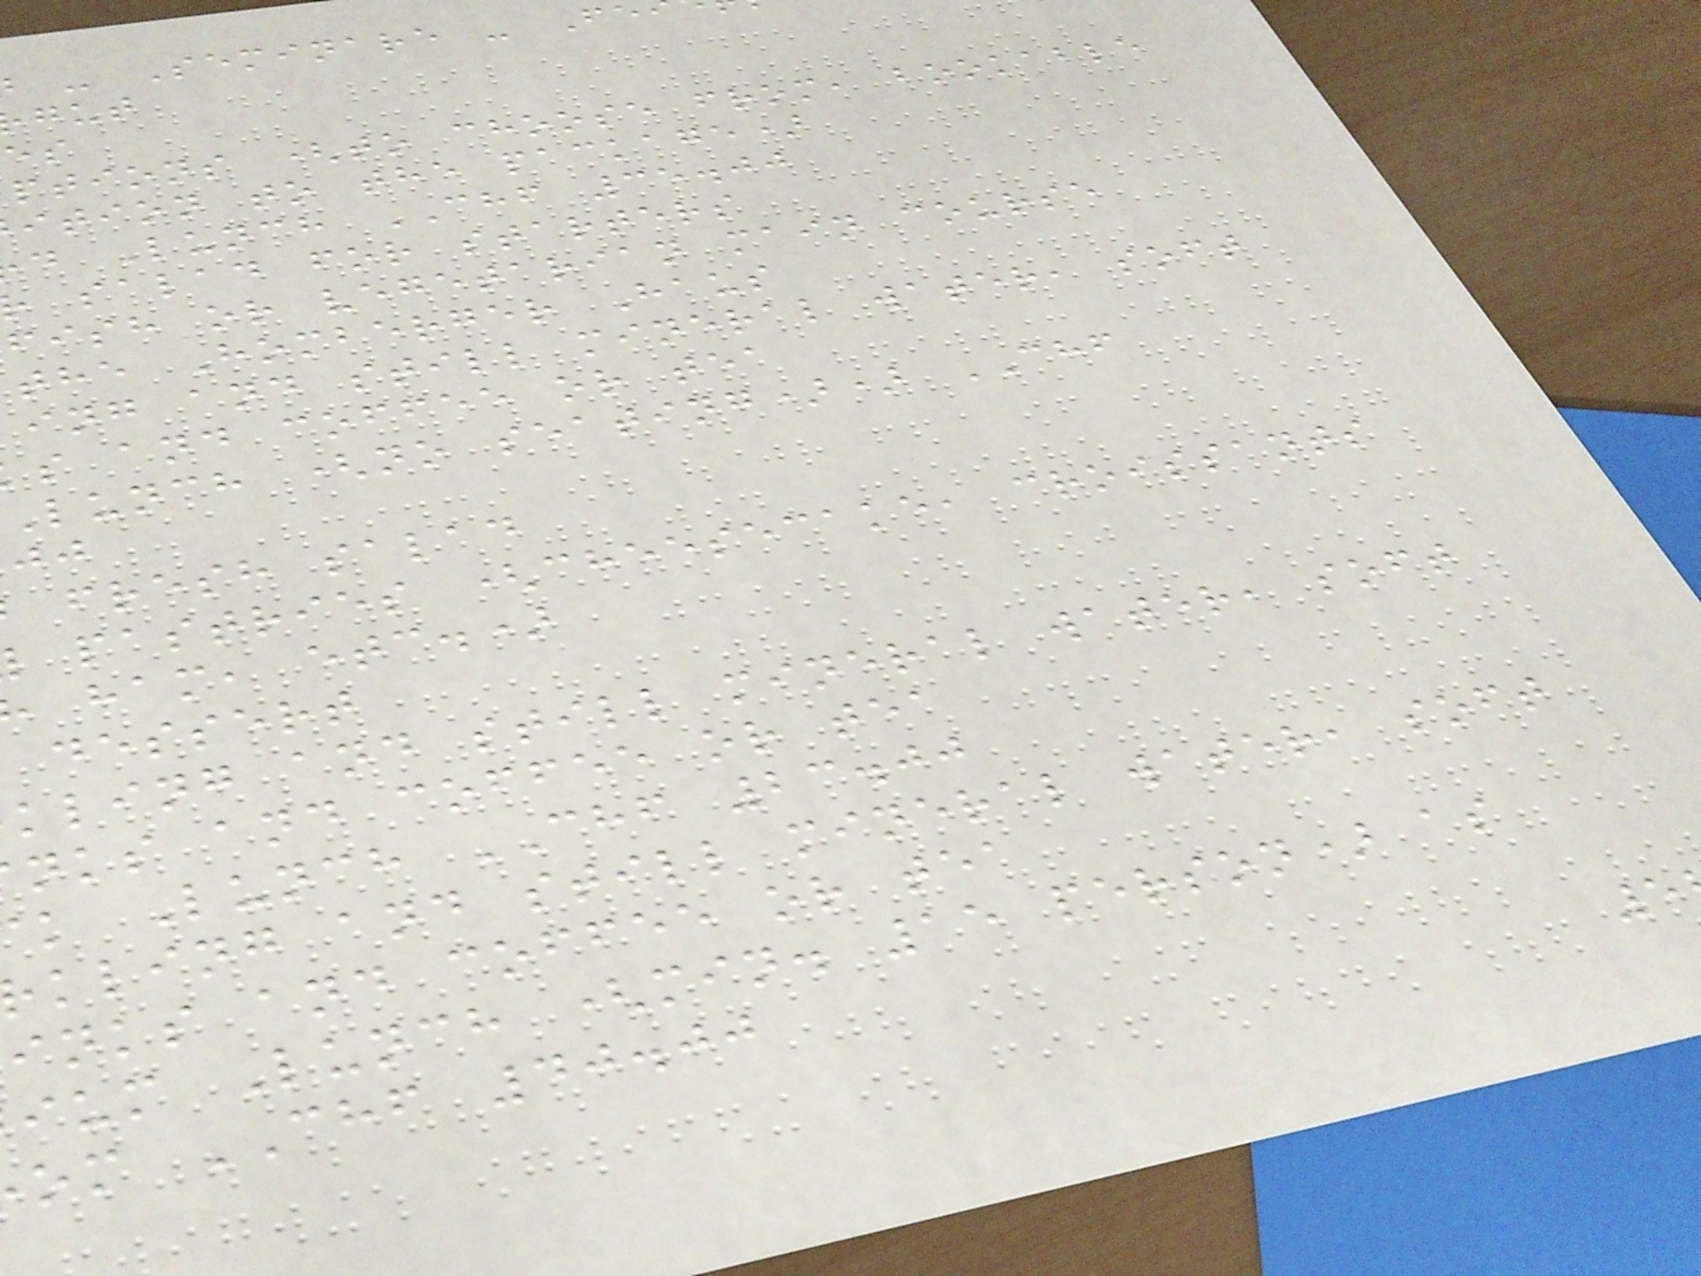- Seminare - Fe
ptions (to choose from, bookable
ition to the package)
d Lunch CHF 35.00
salad for starters
fish or vegetarian main course
the Homberger Haus
ing and still mineral water, soft
s and coffee or tea
Lunch (no seating)) CHF
fresh salad
pastries (cheesecake, croissants
ham, etc.)
dessert
kling and still mineral water, soft
nks and coffee or tea
k Lunch CHF 23.00
kling and still mineral water, soft
inks and coffee or tea
ium Lunch (min. 15 person) as
om CHF 40.00
